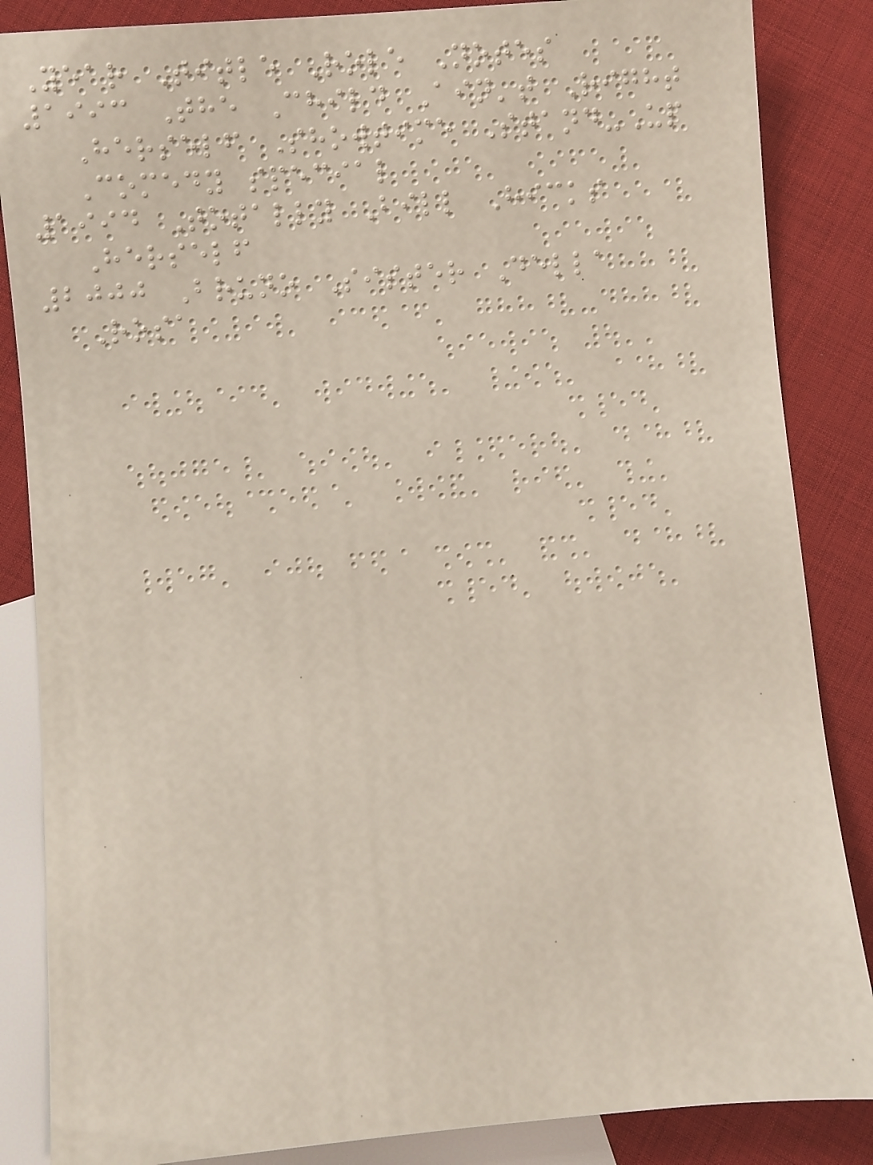Year Title Role Notes
1993 The Child Ain't Right
Herself Showtime Stand-Up
Comedy special
1994 Totally Bill Hicks
Herself
2000 Bruno Sister Della
Rosa
